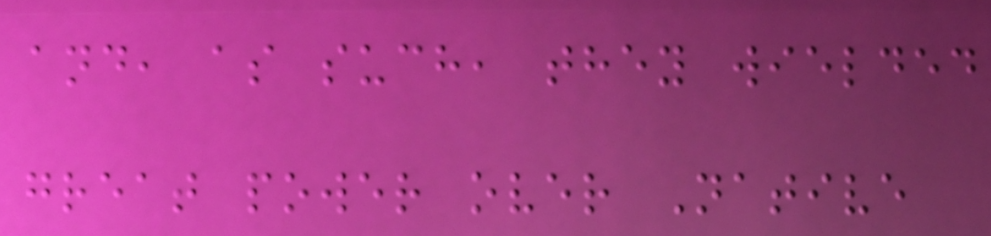and, as such, they wielded
great power over Native
